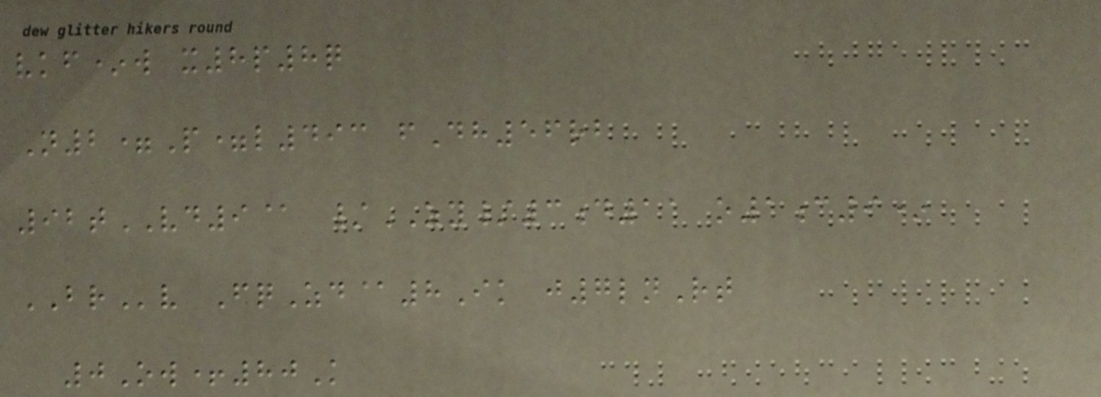vkf*w x8p8q
N2=P=l493 fDh56rb
92tVD9@ /ZY/3d11 o1c9*
BRv FqZd@8Ik j7lnRt
0Ow+80K
